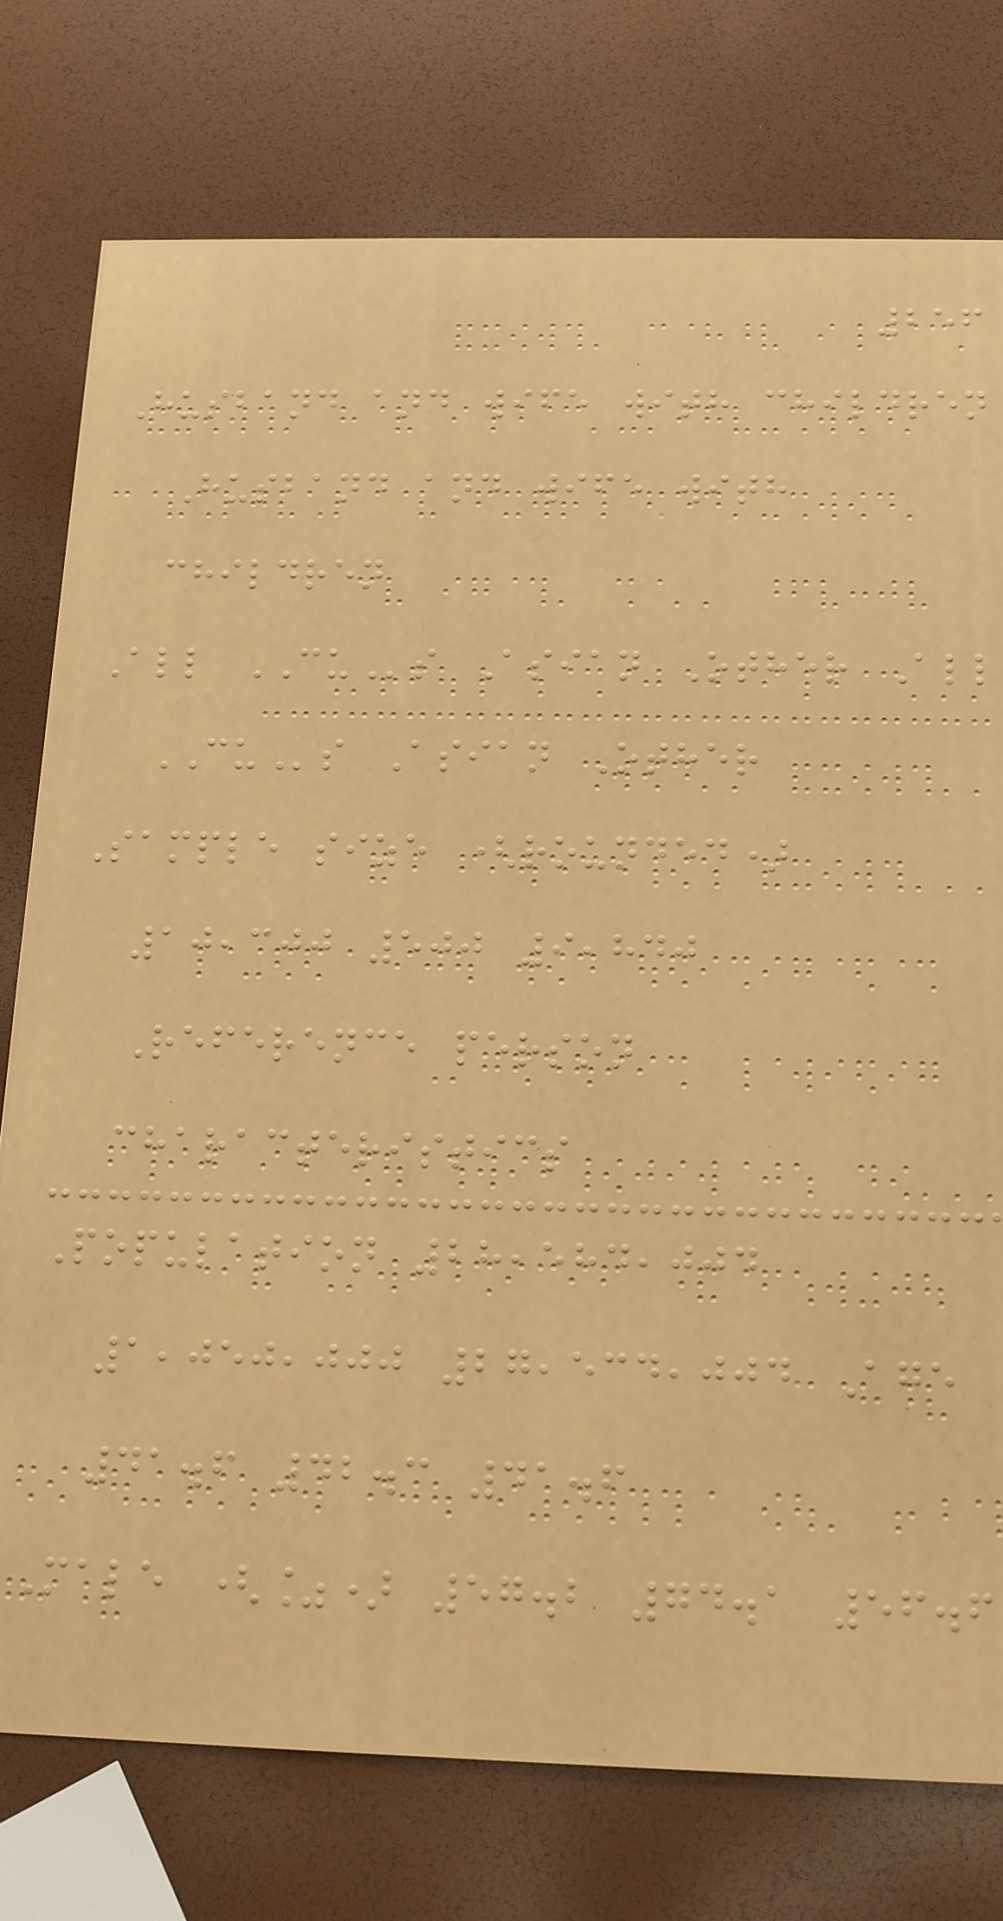256
Husband and wife with children
Husband and wife with
children
All CUs Asian Other All
CUs Asian Other
Sample size (rounded)
10,300 500 9,840
Reference person
characteristics
Population 28,584,004
1,050,000 27,534,004 Age
41.6 42.3 41.6
Male (%) 57.2 74.1 56.6
